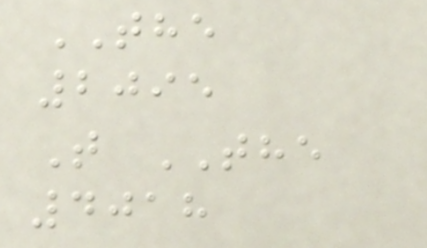THE
2095
T THE
4018
